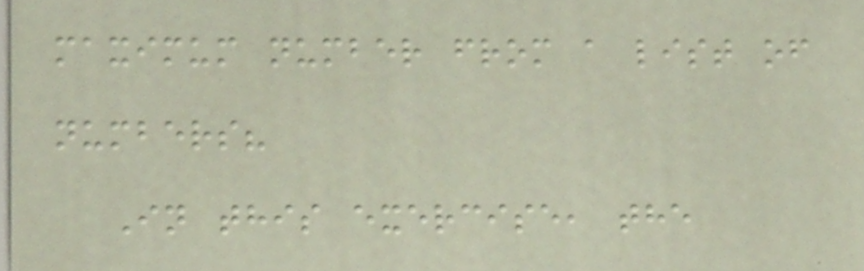maximum number from a list of
numbers?
In this exercise, the
